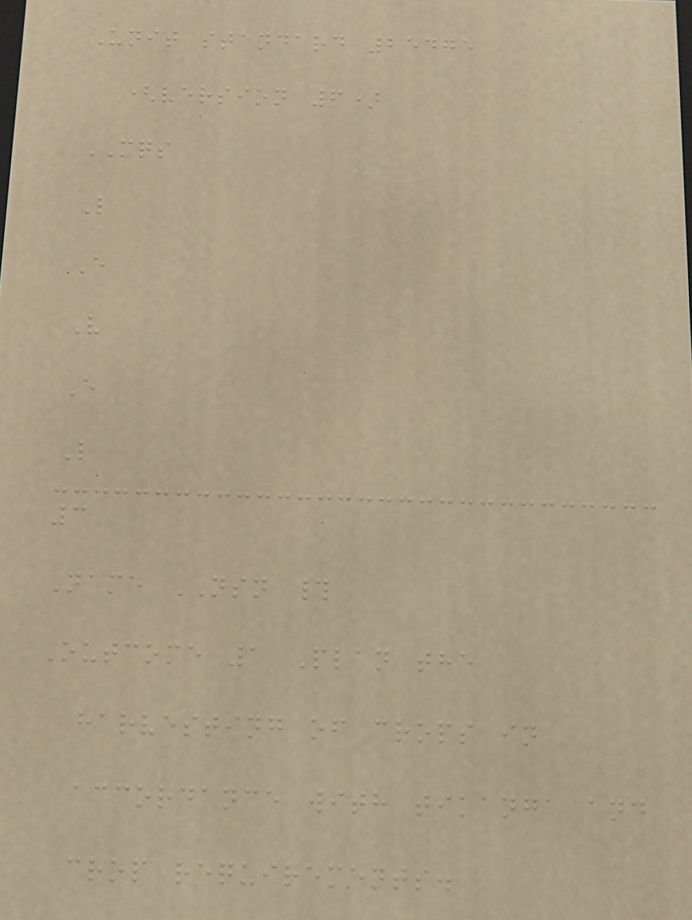Unit standard 25475
(version 6)
MQS
L
E
V
E
L
3
Name NSN #
Outcome 1 Plan the
harvesting of crops in
accordance with tikanga and
crop requirements.
